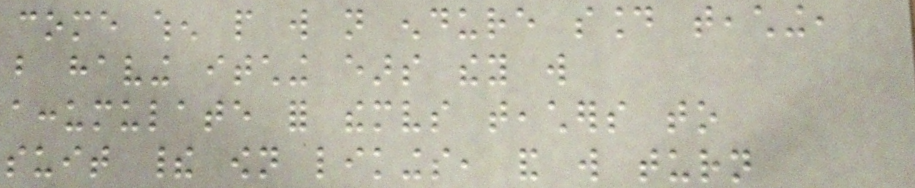come when people will not endure sound teaching,
but having itching ears they will
accumulate for themselves teachers to
suit their own likings, and will turn
